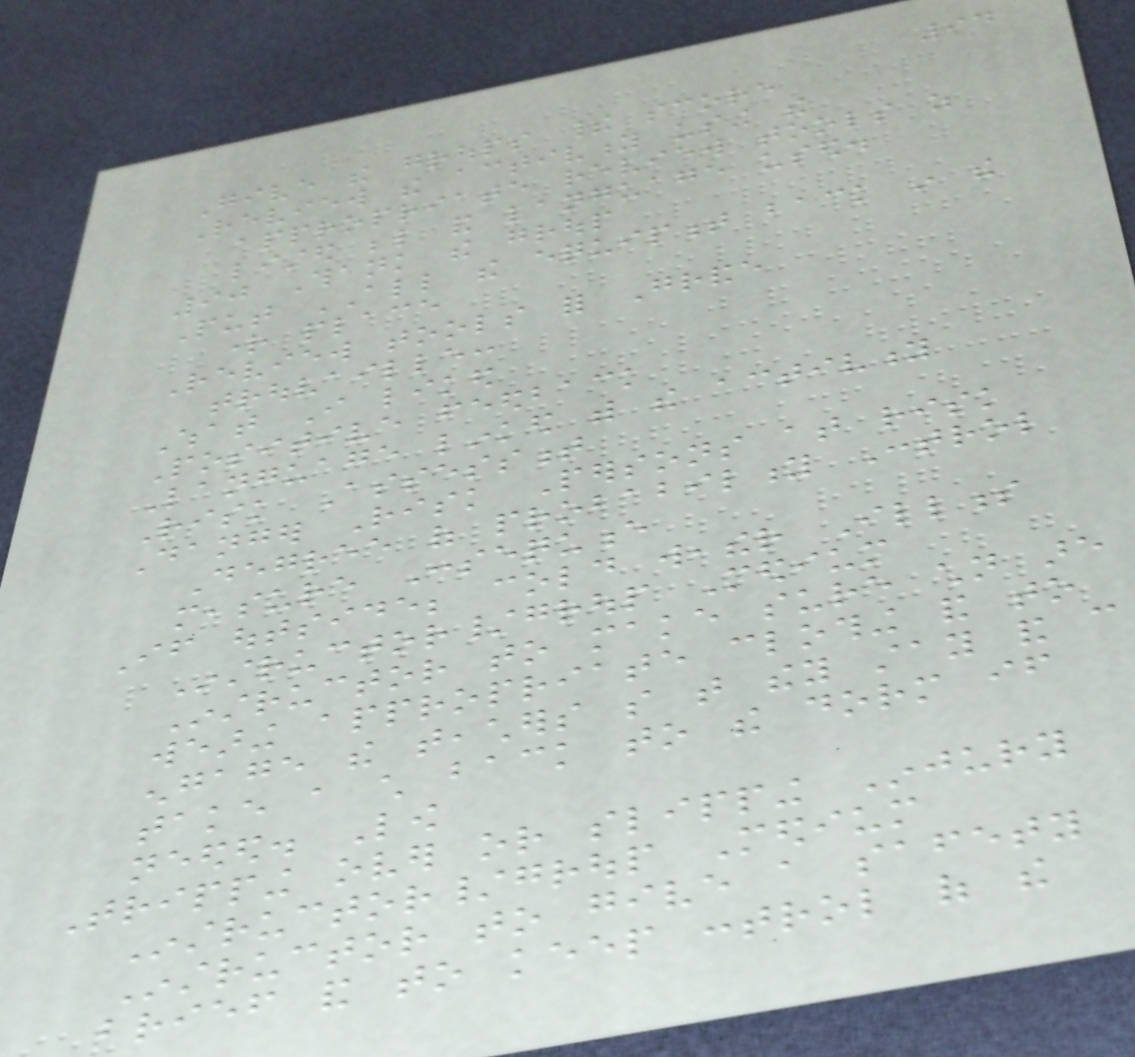94
Give the groups their score
Review the activity using the
appropriate review tools as
listed below and language used.
90 Thank the group
Put ALL the equipment back in the
right place
Review tools for Grande
trouvaille:
What I liked
Positive feedback
Language linked with the activity
Risk Assessment
Danger Risk Persons at risk
Degree of probability Control
measure Consequence
If outside; cold weather Illness
Instructor/group Medium
Instructor to make sure children are
wearing appropriate clothing and to
engage the teachers so that they stay and can
take a child back to the dorm if
needed. Low
Tripping over or slipping Injury
Instructor/group Medium
Instructor to give a safety
brief and to keep control of the
